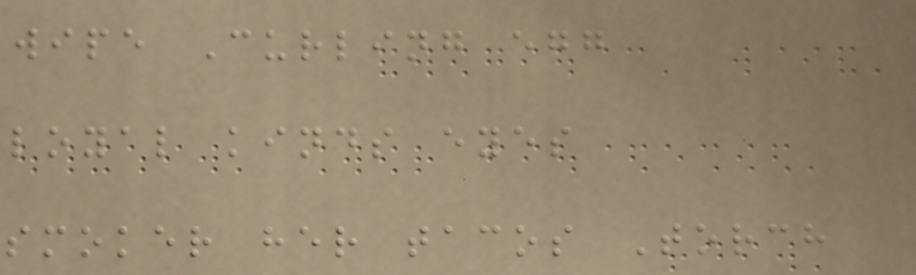wipe Curling egg
loyal kinds eyes
smoker her tacos Torch
